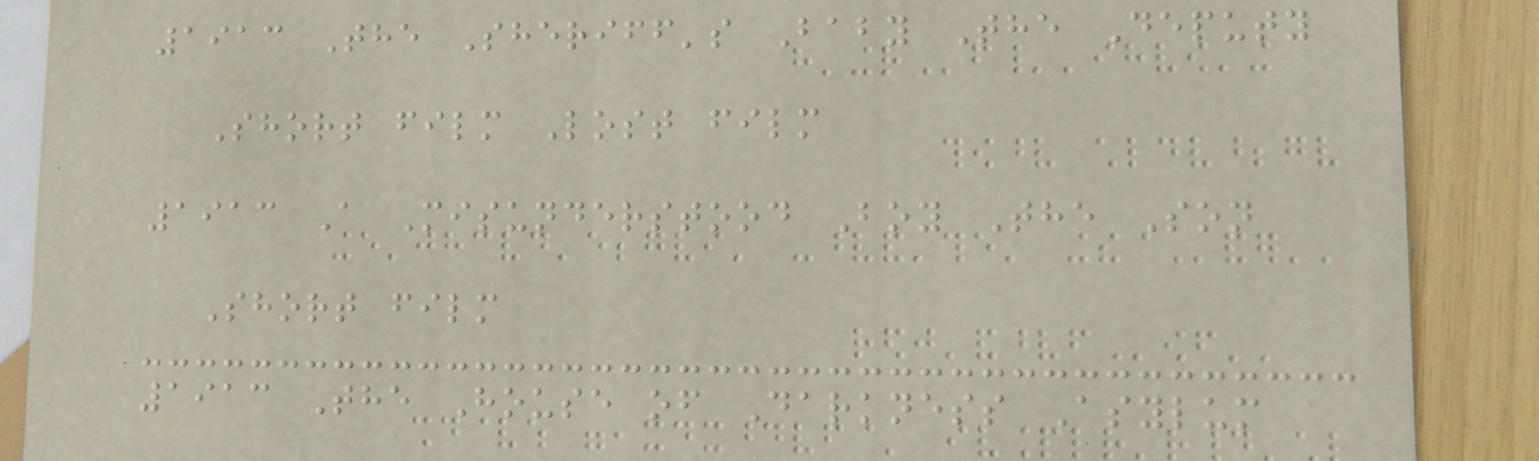1913 The Sheriff's Baby The Deputy
Short film Lost film
1913 A Misunderstood Boy The Son
Short film
1913 The House of Darkness Asylum
